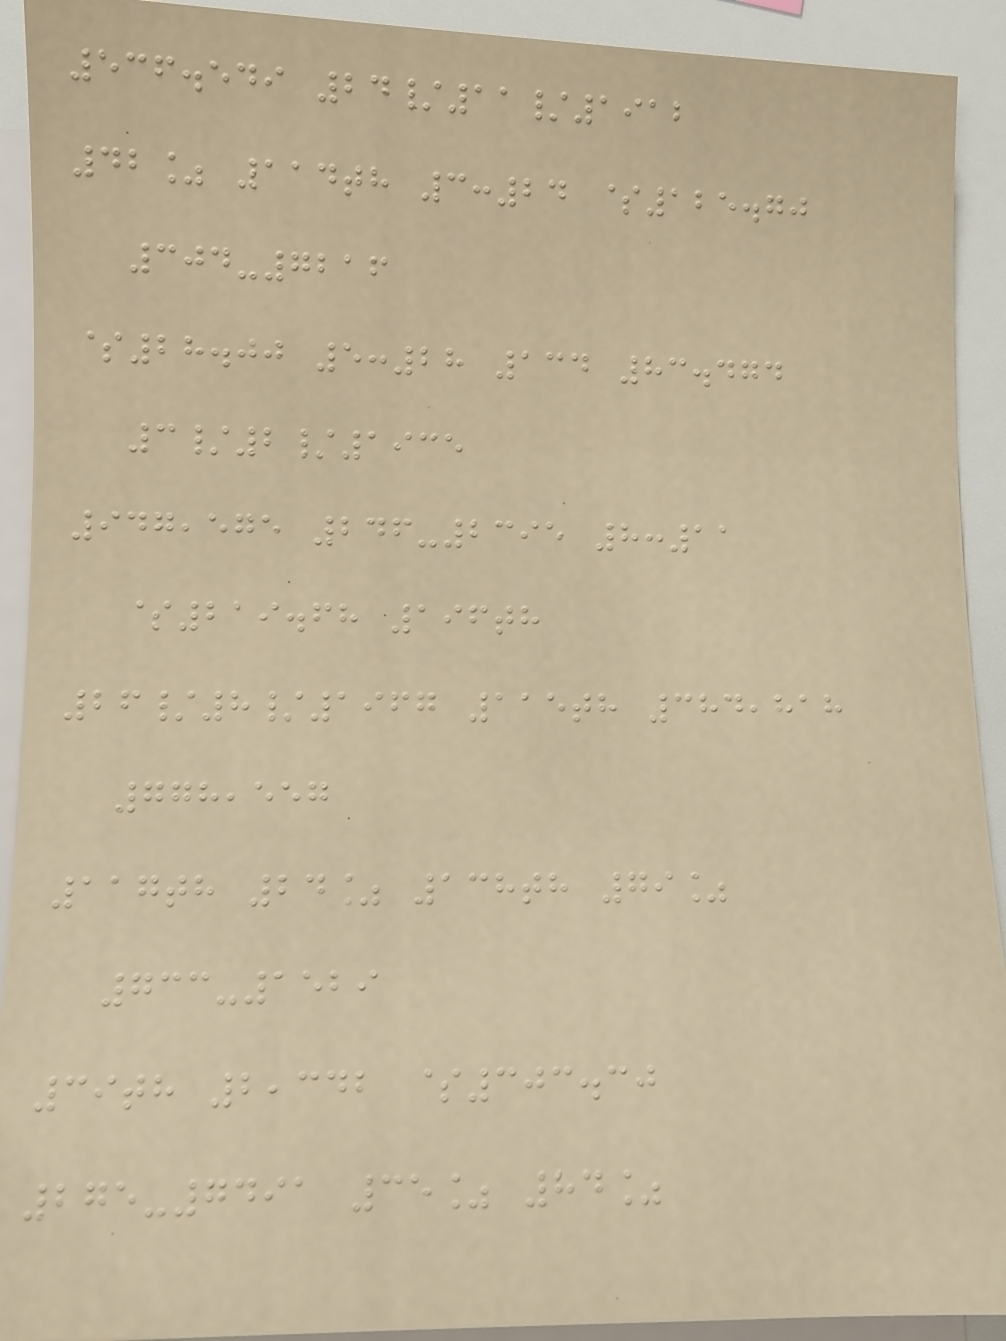536.549 24/11/1912
42% 114th 3:24 $125.70
304-7216
$28.00 5:28 134 83.474
3/2/1935
947,575 246-2395 8:11
$219.68 196th
26/8/1967 115th 384,818
778,557
117th 24% 138th 79%
733-1529
39th 2,342 $303.30
275-7491 35% 84%
